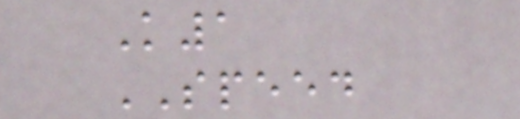K1
SPEED
